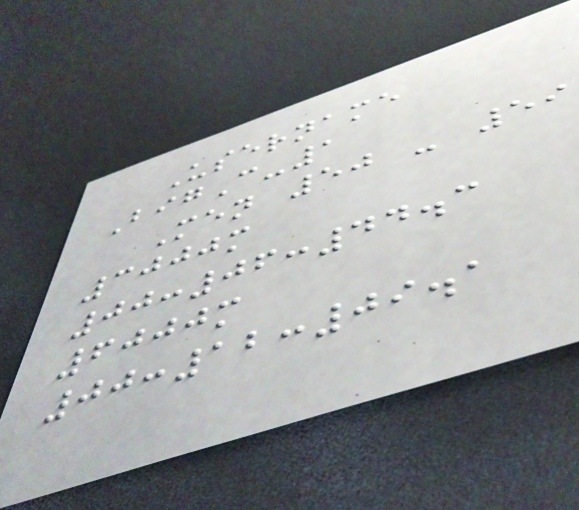Username
BigC-1
Men 50 - 59
3000m
00:06:44.3
6000m
00:12:09.1
